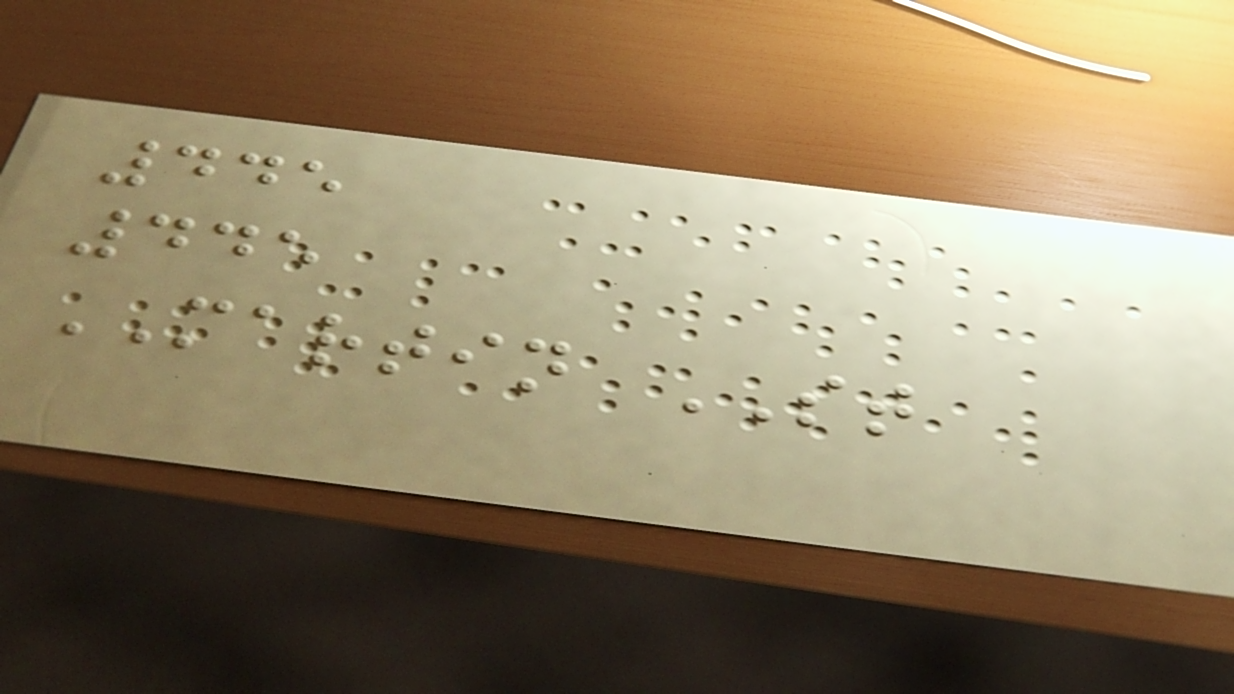445
445
MARTIN ST
